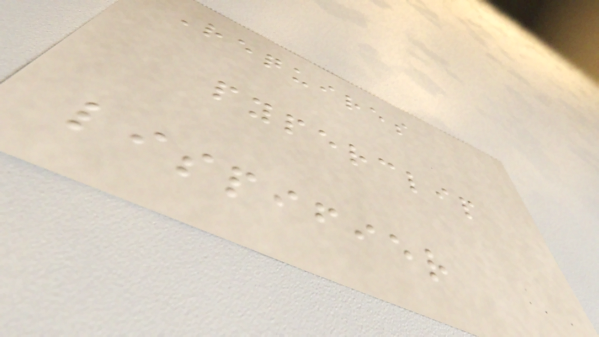Requires
pyperclip
lispifier
